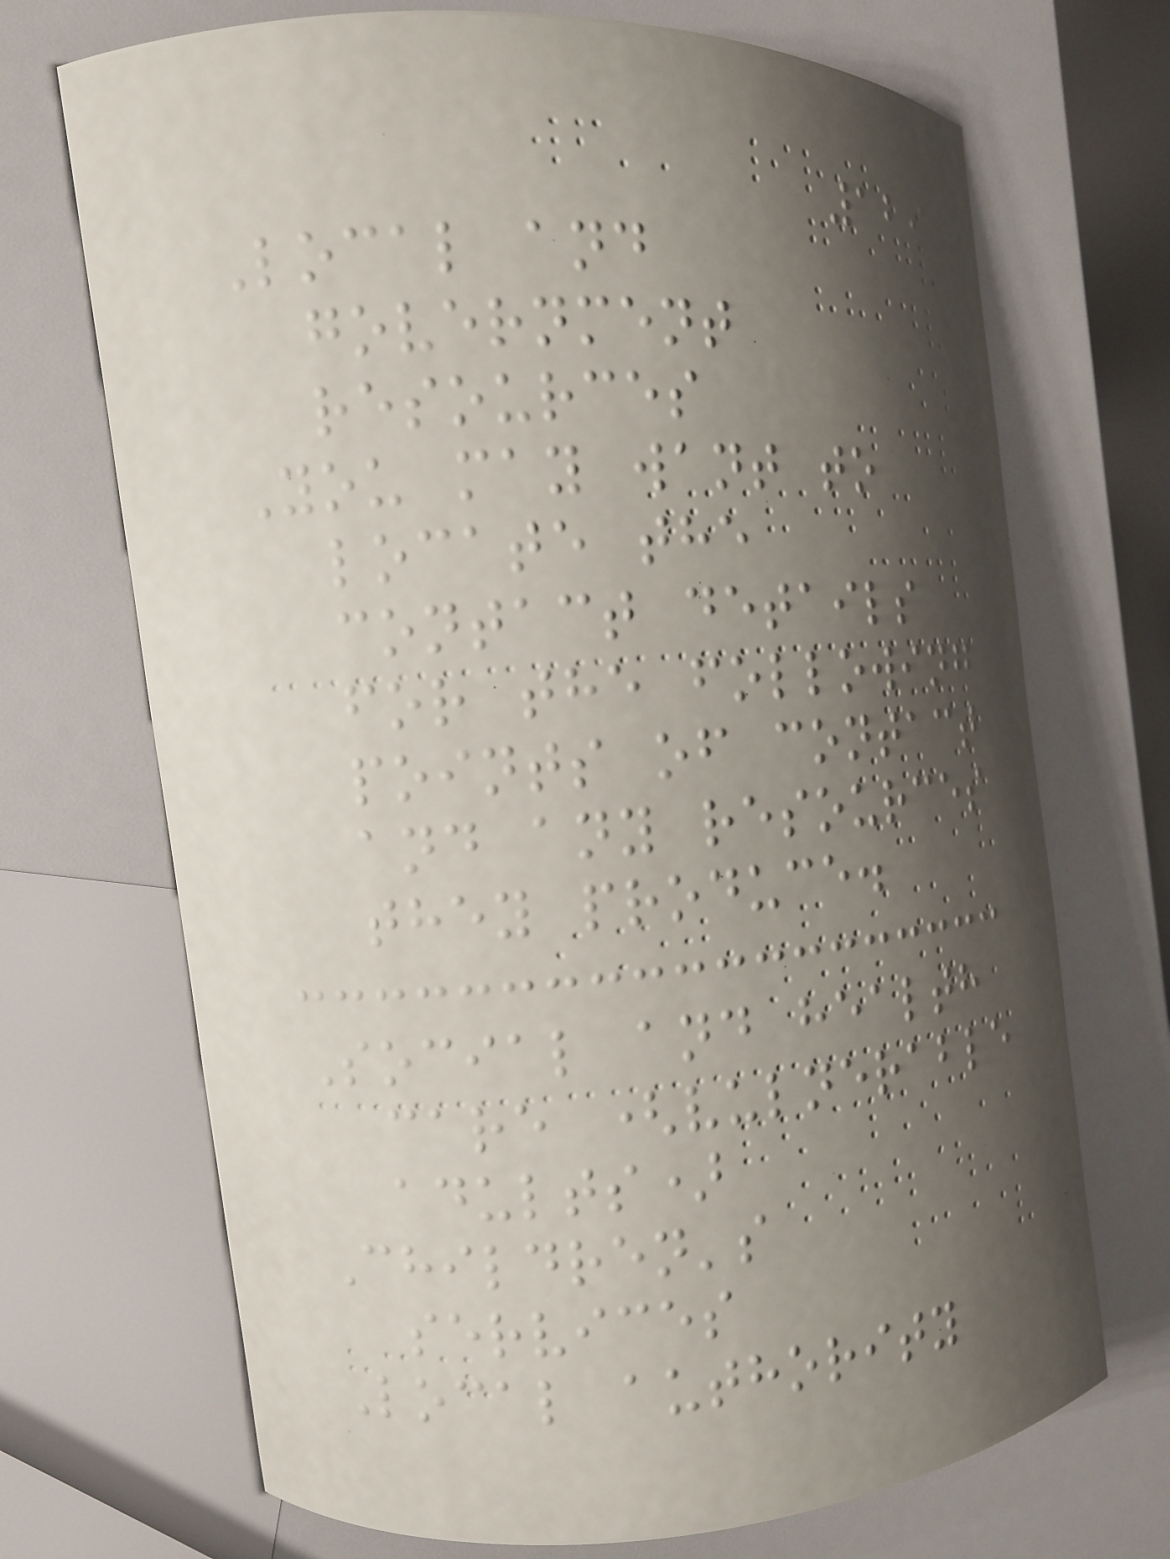129
Local and
government
resources
You may want to
locate the
contact details
for the following
points of contact
and any resources
they produce.
Social and health
care (vulnerable
adults)
Children's
services
Local authority
